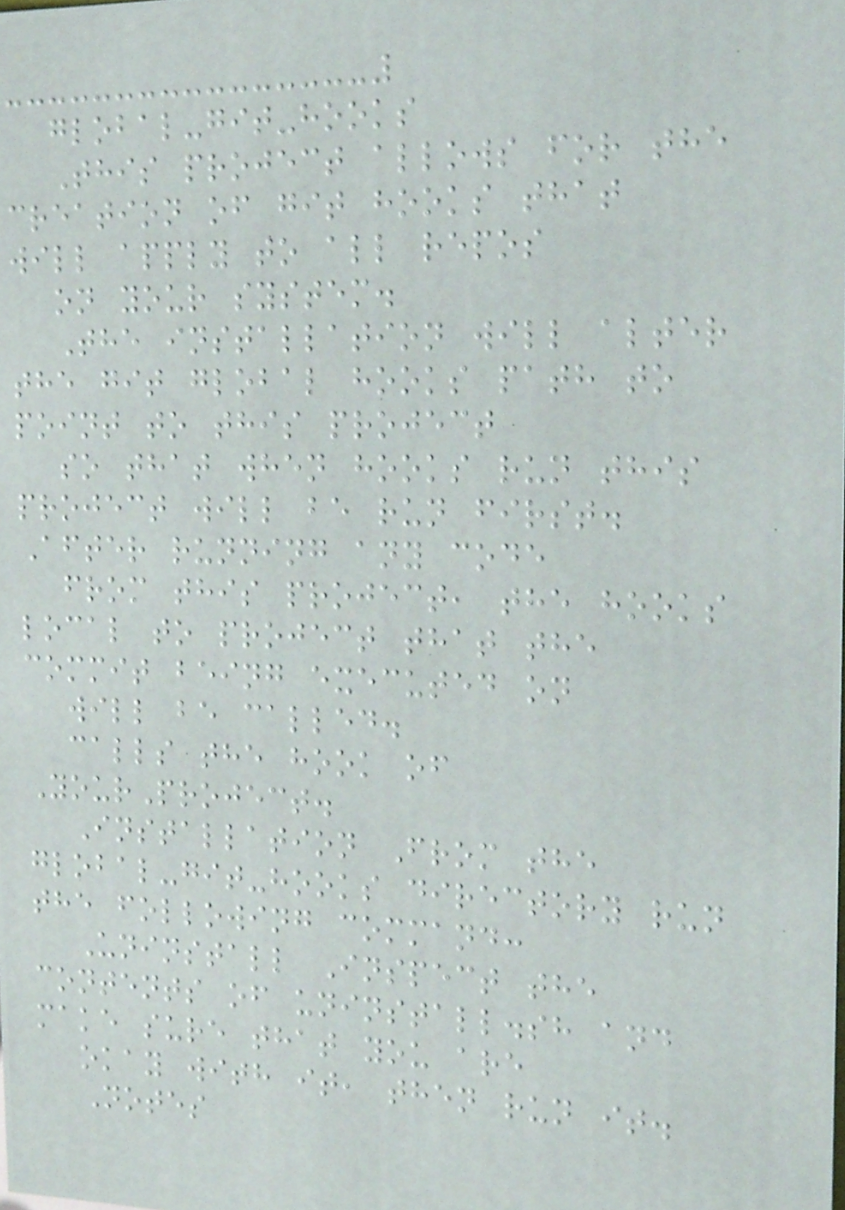global-git-hooks
This project allows for the
creation of git hooks that
will apply to all repos
on your system.
The installation will alter
the git global hooks path to
point to this project
so that when hooks run this
project will be run first.
After running any code
from this project, the hooks
local to project that the
commit being executed on
will be called.
calls the hook of
YourProject.
Installation From the
global-git-hooks directory run
the following command:
Uninstall Inspect the
contents of uninstall.sh and
make sure that you are
okay with it, then run it.
Notes
